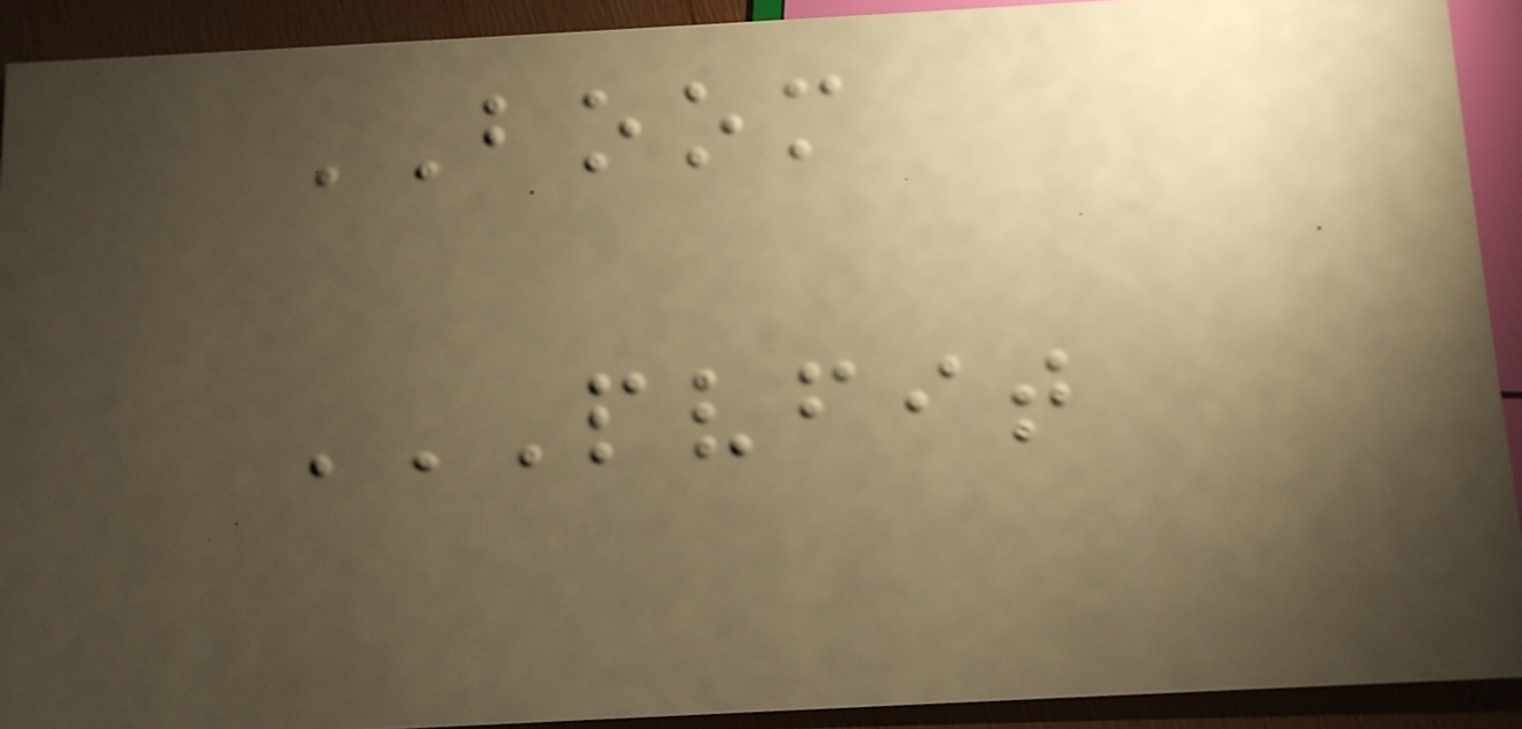BOOM
PVFIT
